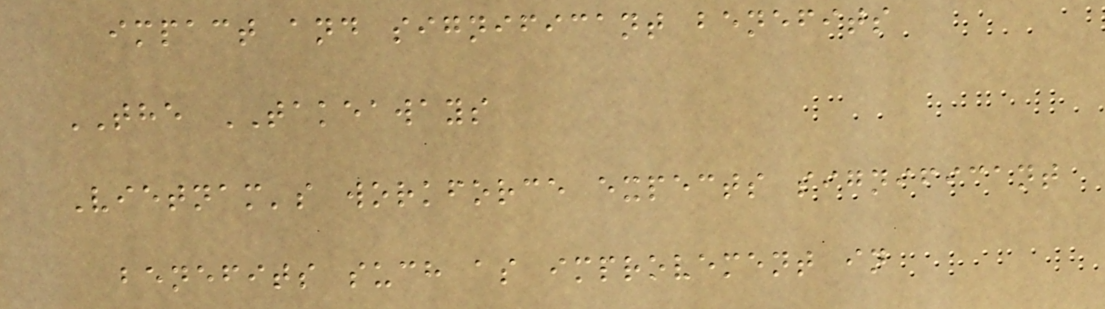impact and significant benefits
THE TAKEAWAYS
Vietnam's workforce expects significant
benefits such as improvement in
